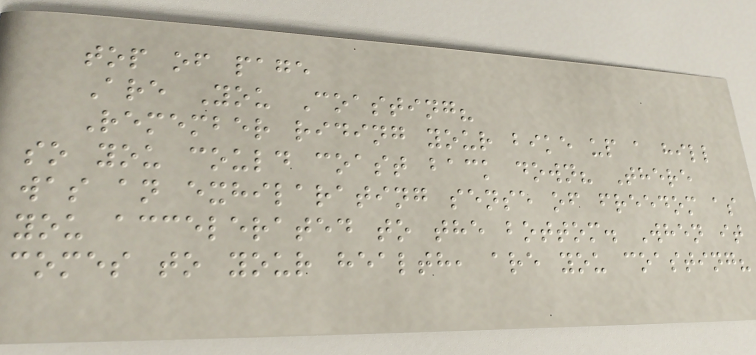top of page
Are You Coasting?
Remember riding your bike up a hill
so you could coast back down? There
was an exhilarating sense of freedom as
you accelerated to the bottom. When it
comes to your health, are you coasting?
